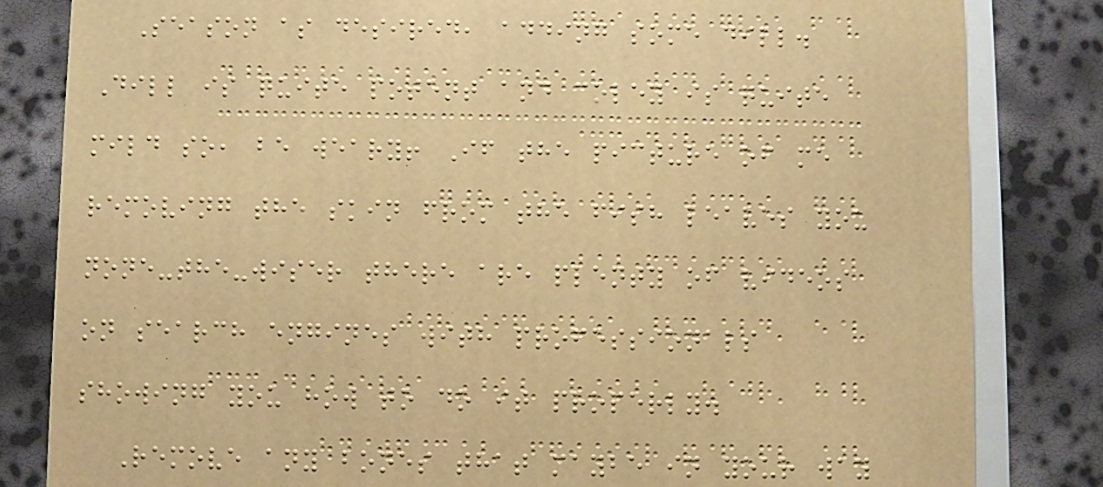Season as desired, adding some dill.
Dill is quite potent and coley is quite
mild so, be weary! If the picture of me
removing the skin from the fish leaves you
none-the-wiser there are plenty of videos
on search engines with professionals
showing you how to do it properly.
Remove any bones that maybe in your way
